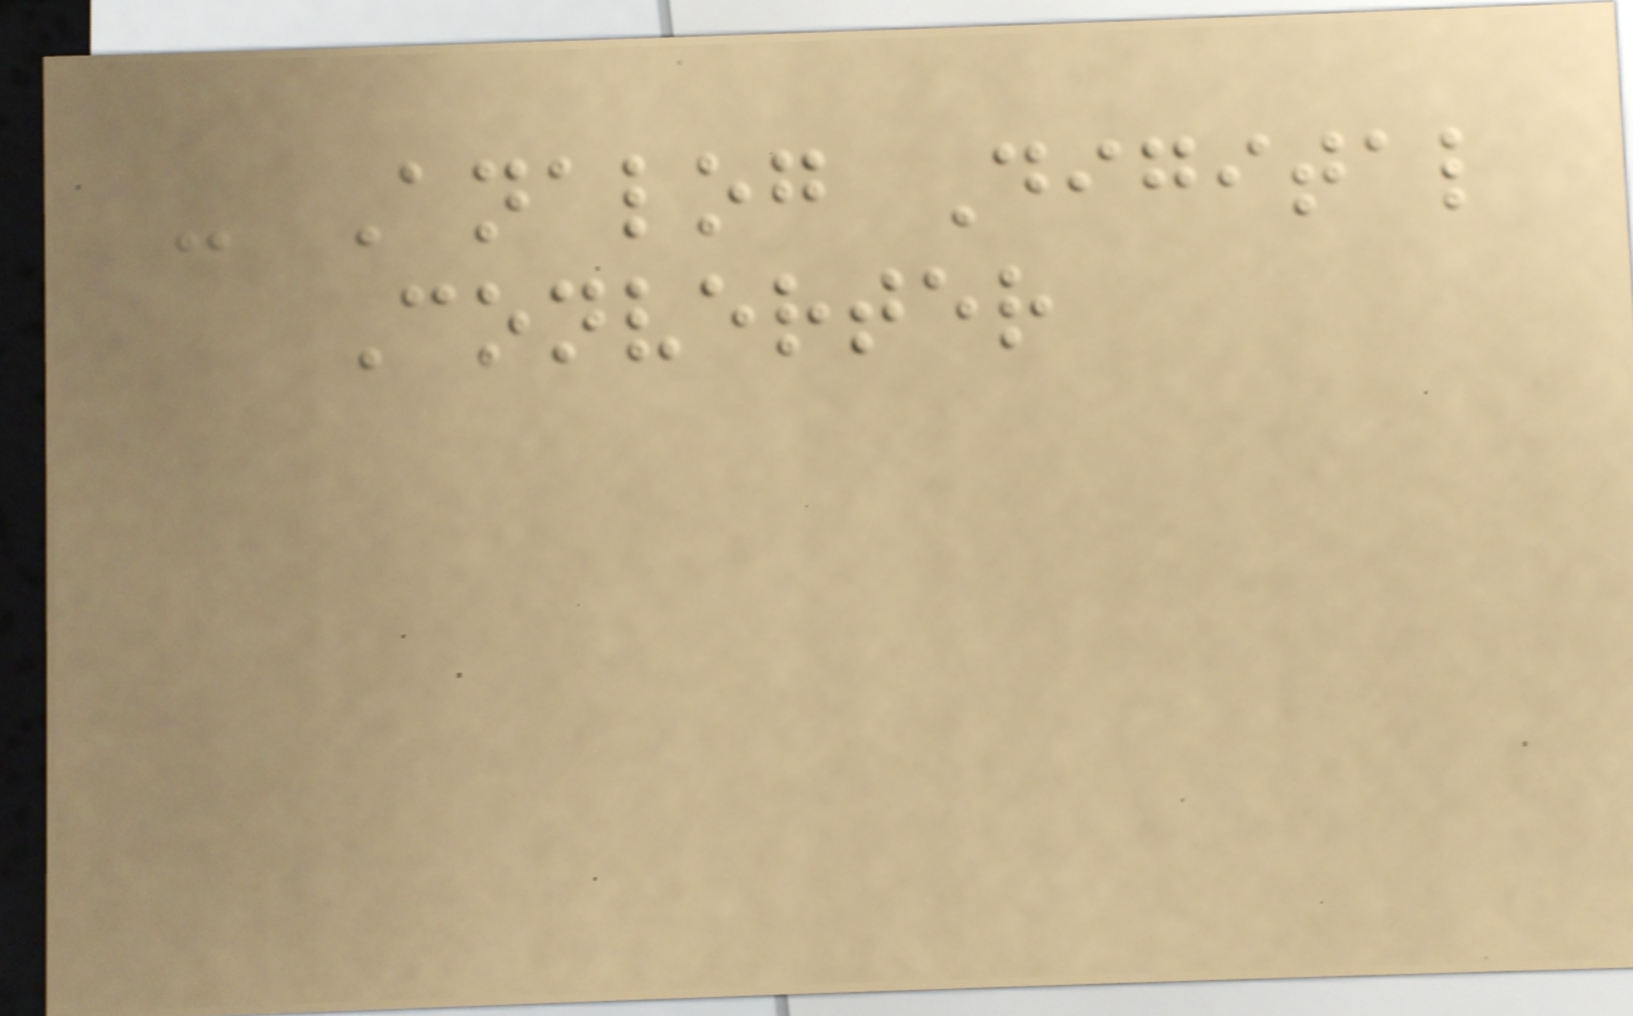- Analog Digital
Converter
